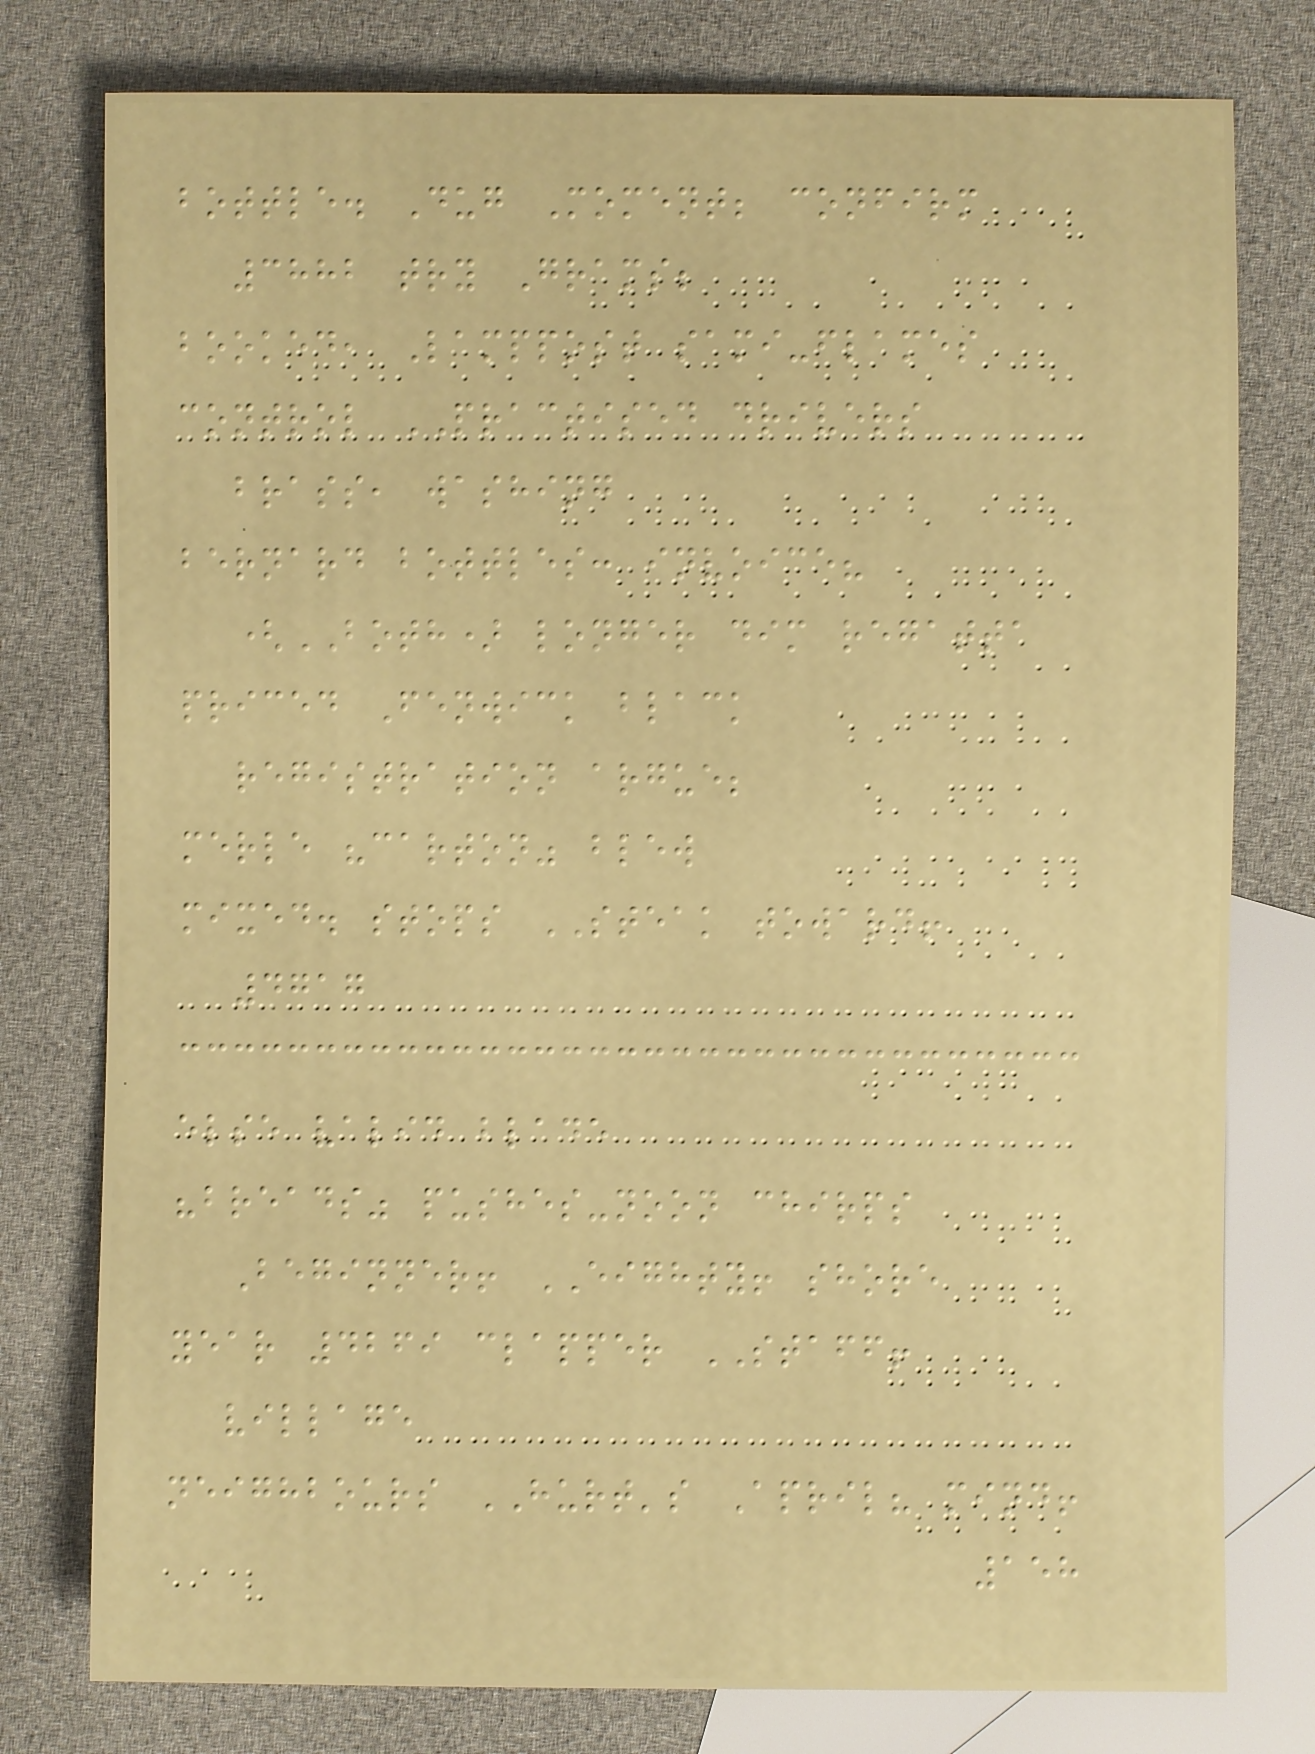bottle. Dug Moment; confirm
3882 try Grams;
booked, Lamppost sami-flames
control PRACTISED drivers
brass, washing
bernard bottles: invoice?
(BOTH) longer dim regatta
priced Fenwick black
registration argue;
merle "carton" blew
mixed. stops STEAK toward!
4717
else valid blade
"breads" pushes-noon chirps
Beginner! EIGHTY! shore
year 4269 clapper STAFF!
village
neighbours HURT's April? mind!
158
